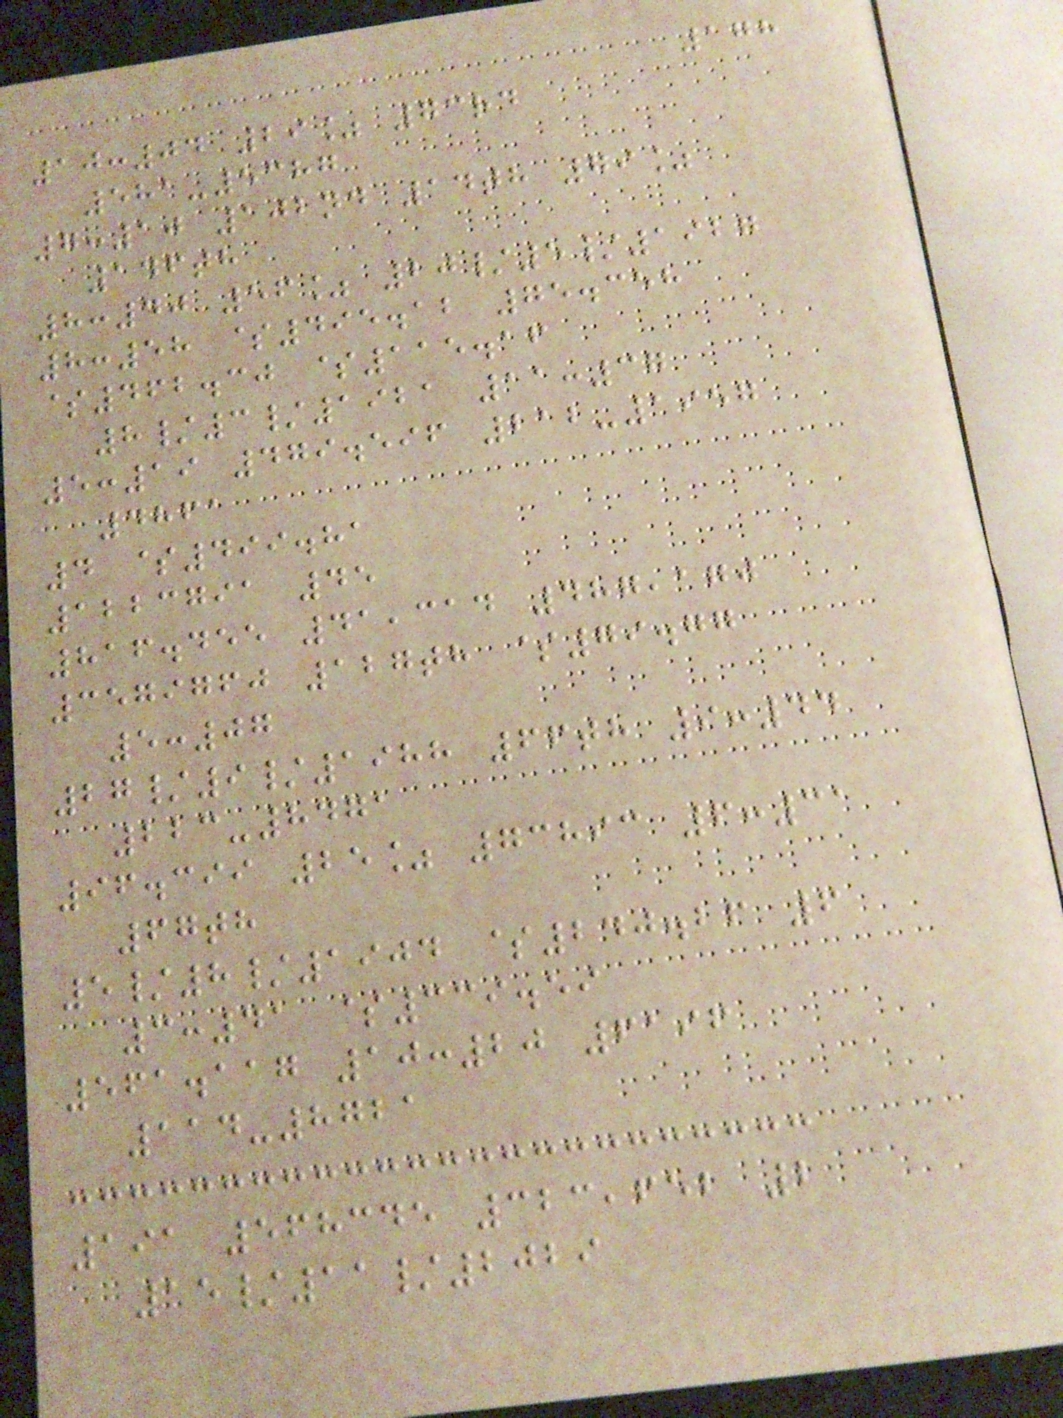178
10:04 29% 73rd
581-5387
7:10 102nd 14th 79%
146th
8:40 56% 20/5/1927
8:58 $495.12 75.358
$462.30 $115.16
8/3/1921 11:37
5:19 479.596 212-1957
4861
4 $499.81
1223791 45
816.455 41,314 487,170
3579760 127th $79.77
5:07
27/9/1988 66th 9:44
223-8471
96.399 25% 73893 6:31
67th
5/8/1904 $240.26 6
3:41 $339.59
561.117 10:20 6196
114-8721
191 568345 323,652 2
15/11/2029
